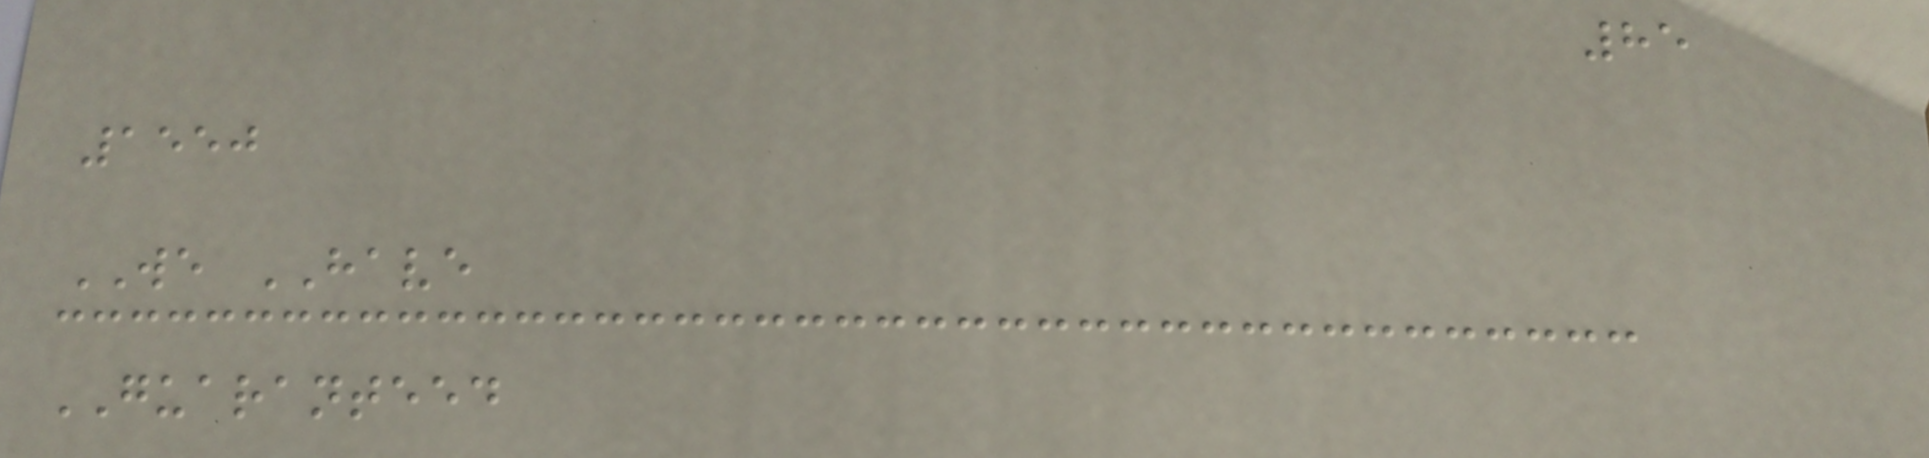85
1550
WE HAVE
GUARANTEED
